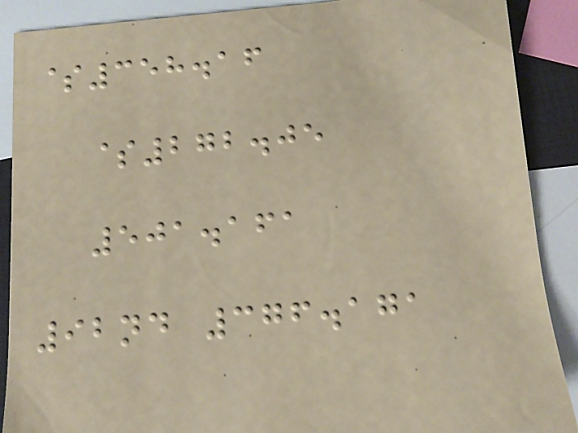$358.16
$272.05
501.161
92nd 376.171
